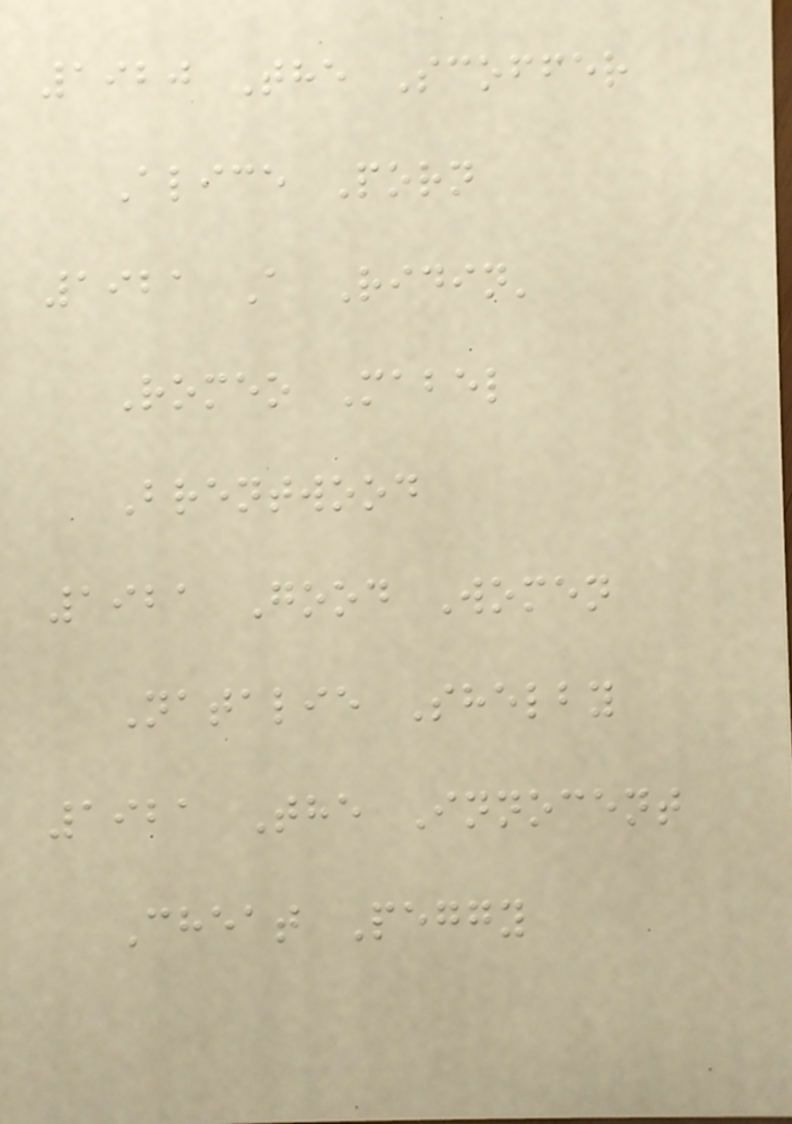1920 The Scoffer
Alice Porn
1921 A Ridin'
Romeo Mabel
Brentwood
1921 Good Women
Natalie Shelby
1921 The Innocent
Cheat Peggy
